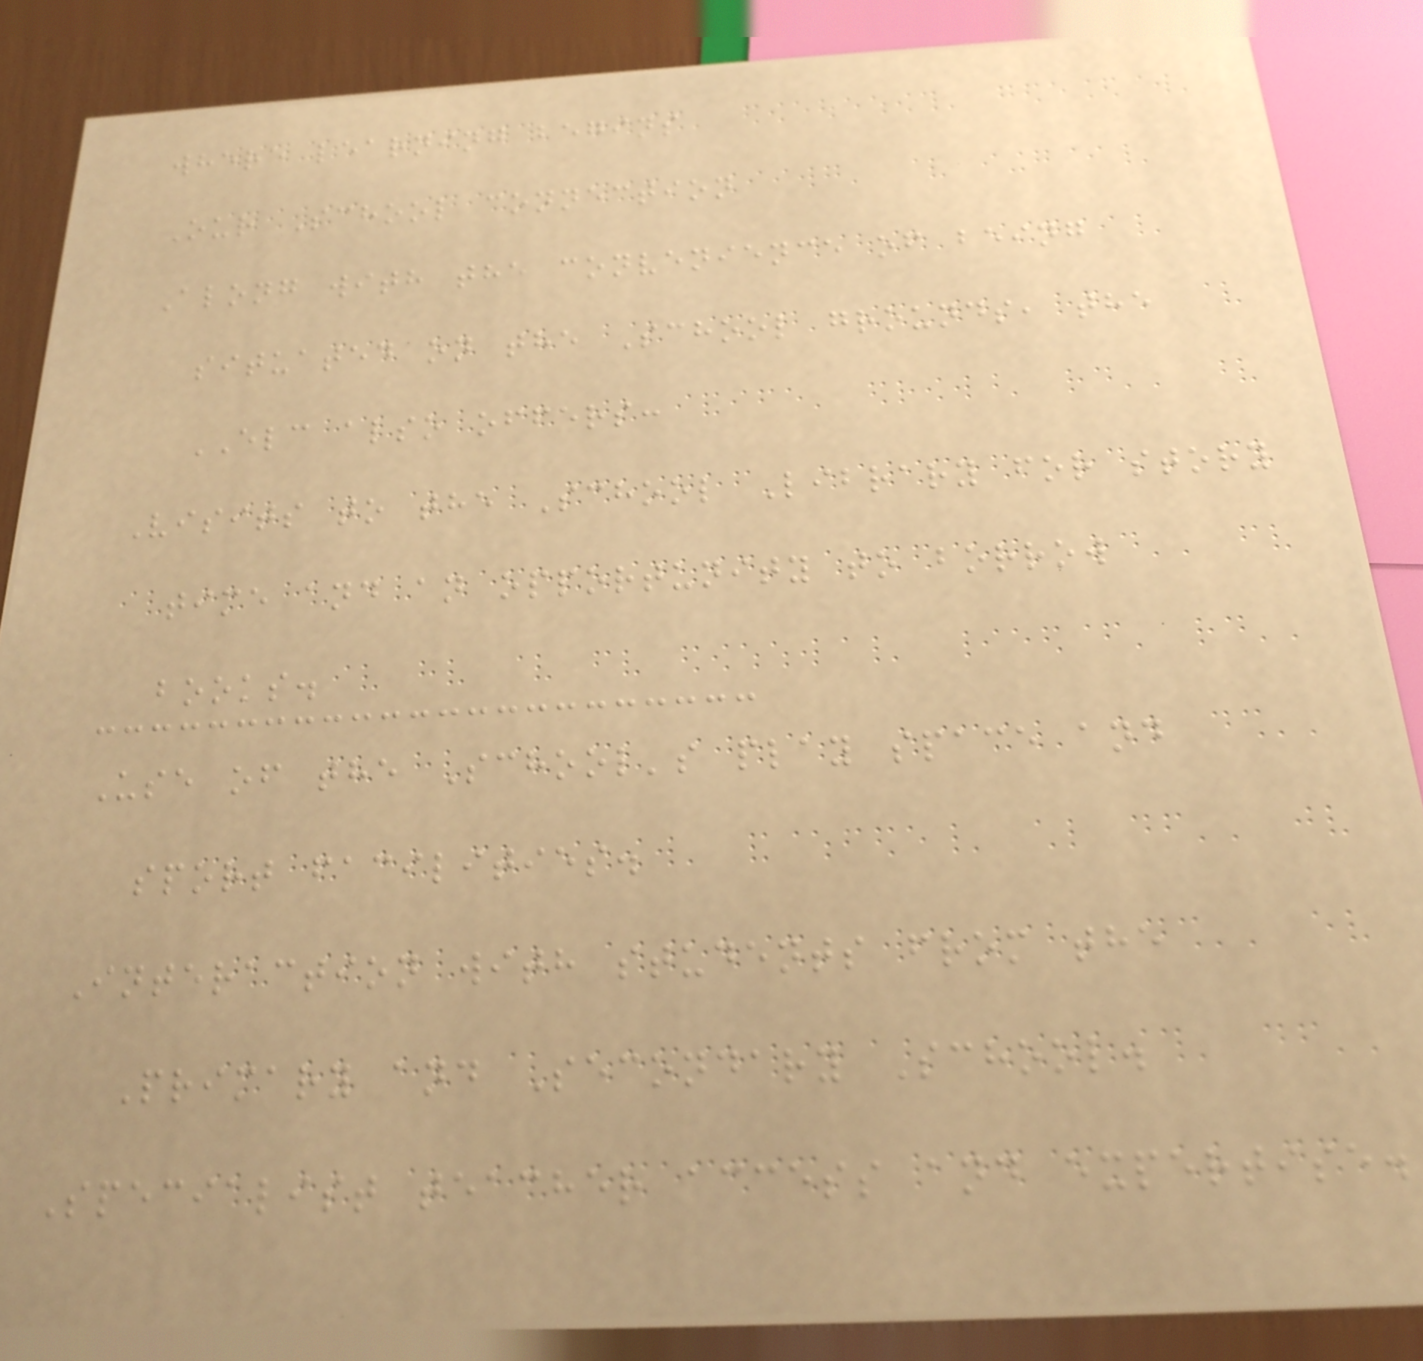where learning begins
Our School connection
Along with the convenience of being
situated on the School grounds, the
ELC also offers:
Visits to the School Library for story
time and an opportunity to borrow
books.
Use of the School's play space and
sport facilities.
Interaction with students from the
Primary and Secondary School.
Specialist teacher access and expertise.
